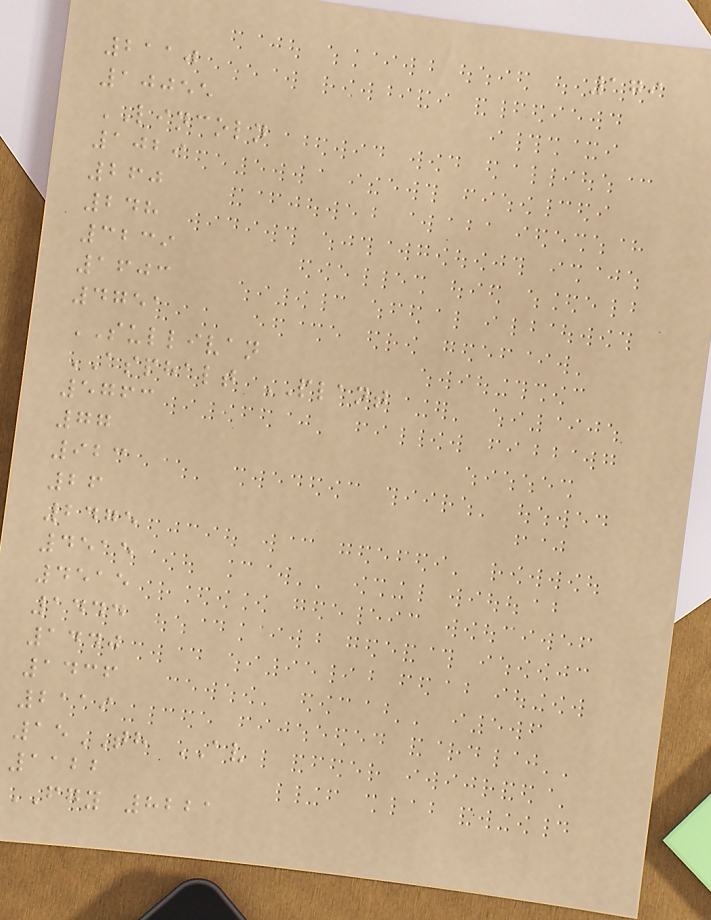179
2110
10055
LINCOLN
1029
260
248
3239
1603
4751
SULLIVAN
ASPHALT PLANT
5763
77
923
26
2475
4515
4515
1444
1440
1436
2119
15TH AV
1122
FGY 8221
